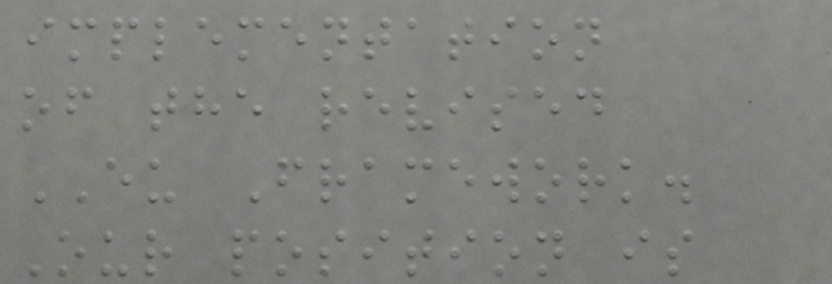implementation
of the revised
EU Framework.
Our position is
